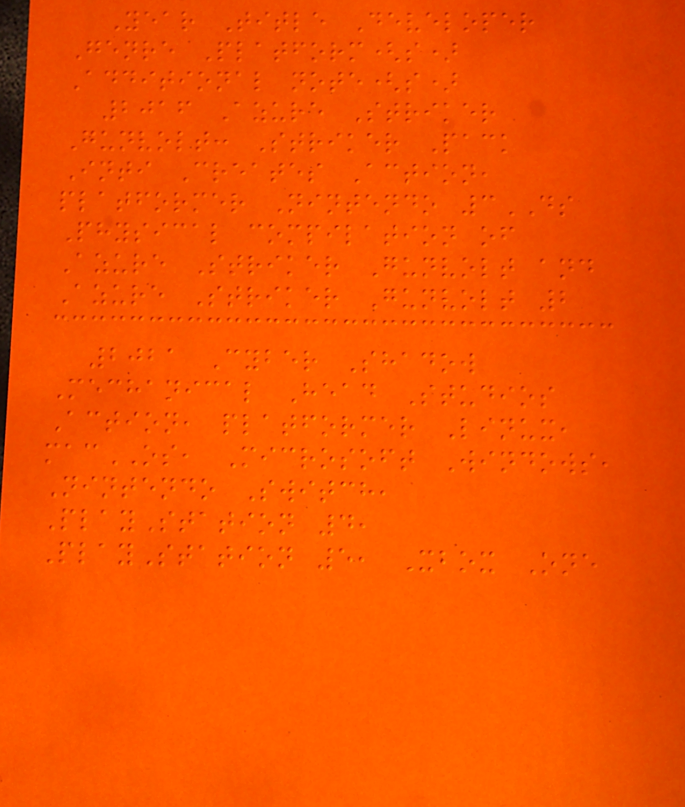Year Title Developer
Genre Platform(s)
Additional note(s)
2016 Azure Striker
Gunvolt: Striker Pack
Inti Creates Action,
platformer Nintendo 3DS
Physical compilation of
Azure Striker Gunvolt and
Azure Striker Gunvolt 2
2021 Cyber Shadow
Mechanical Head Studios
Action, platformer Linux,
macOS, Microsoft Windows,
Nintendo Switch,
PlayStation 4,
PlayStation 5, Xbox One
